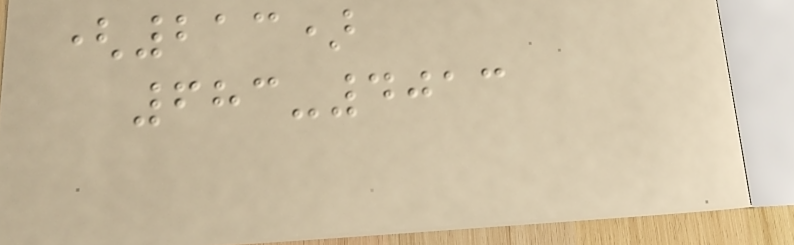(213)
683-4013
